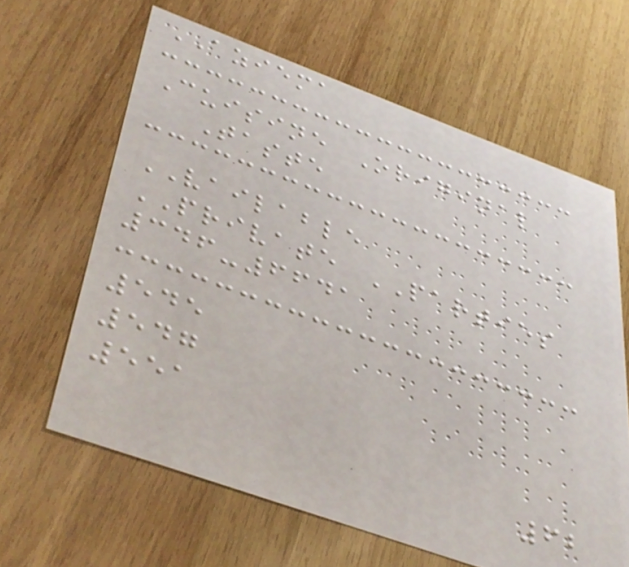AZIEMA
Cuisine Original
Taste
VAILABLE
PRIVATE PARTIES
346-6641
545
547
551
62
